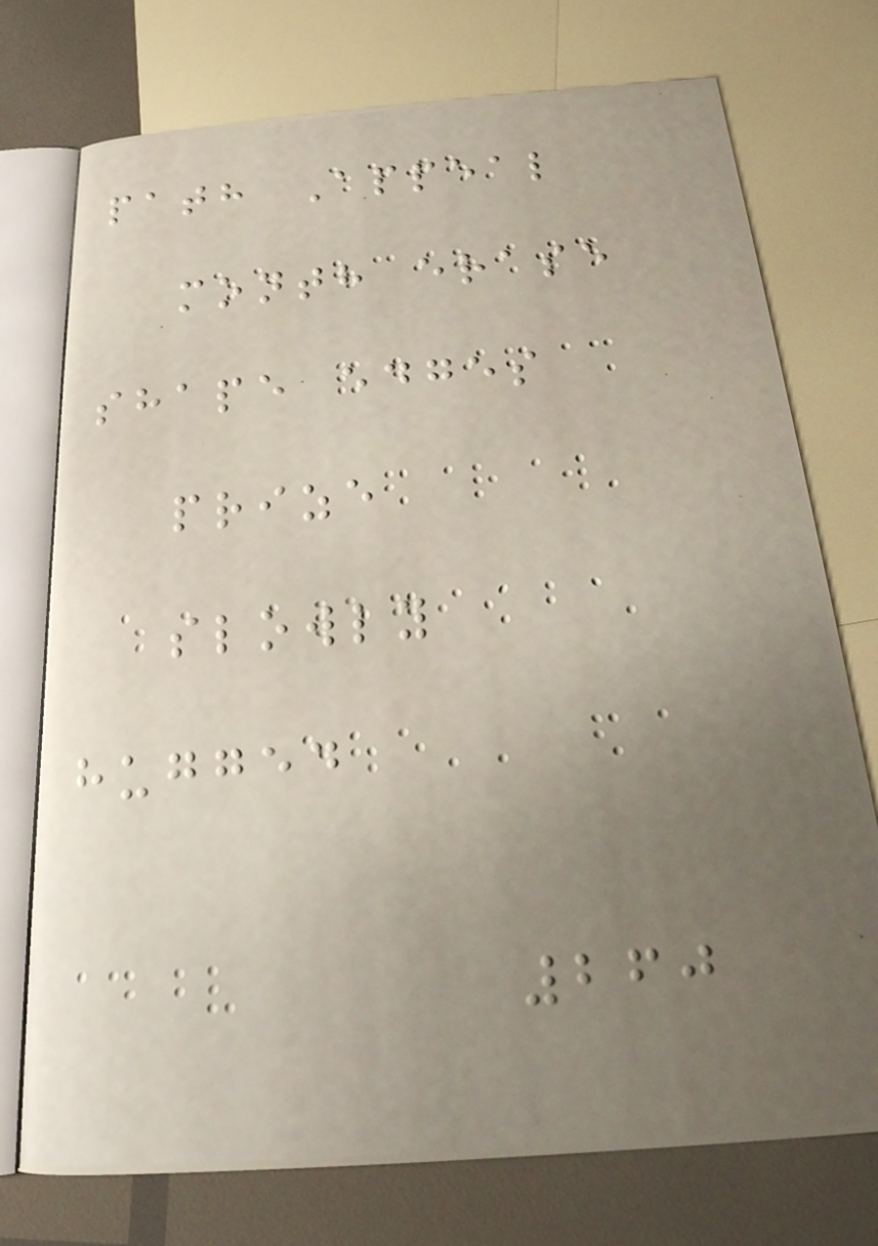path Appeal
month erase
shape edges
prize
slowly
hugged
260
